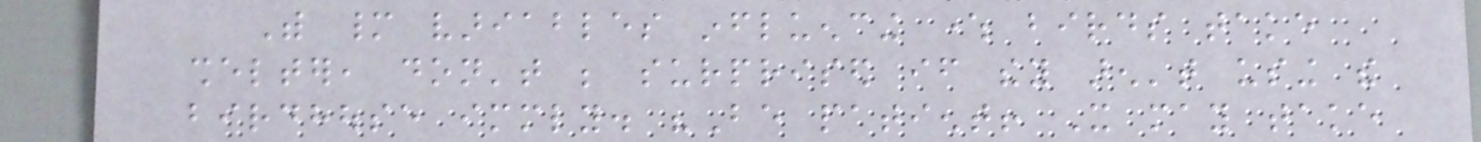With many variables influencing where birds take
shelter, don't be surprised if they aren't using the
birdhouse immediately. "Be patient! It may take
